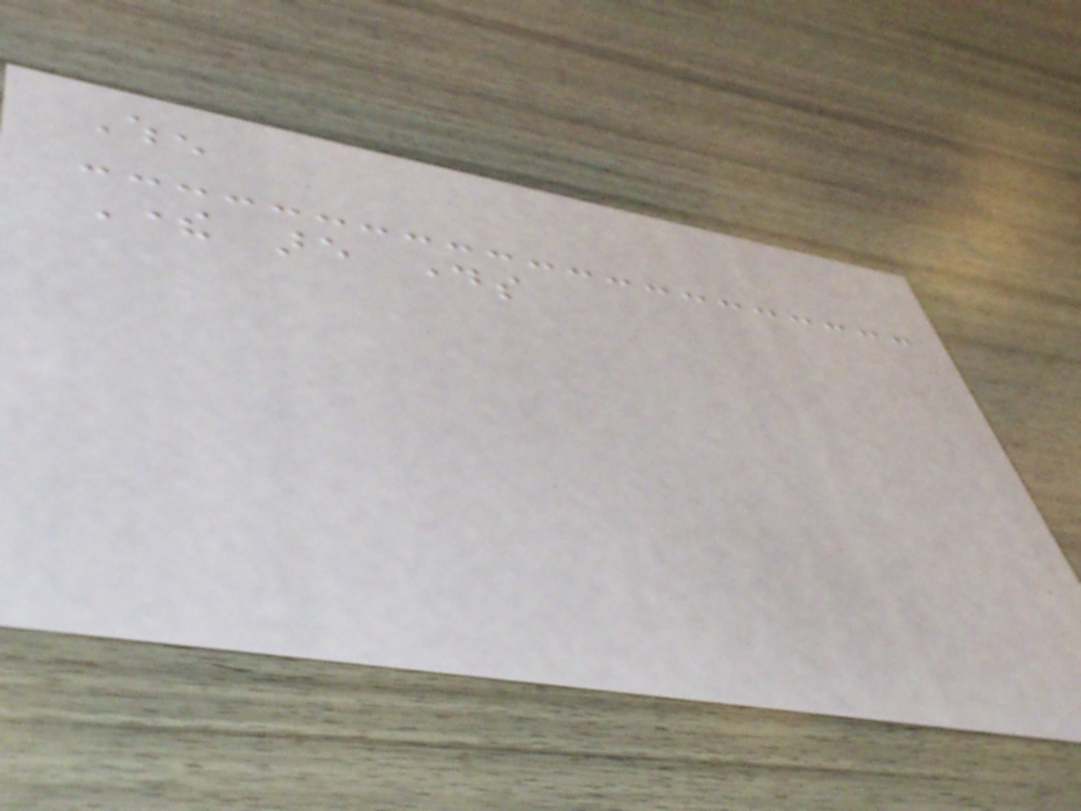When
There are days
